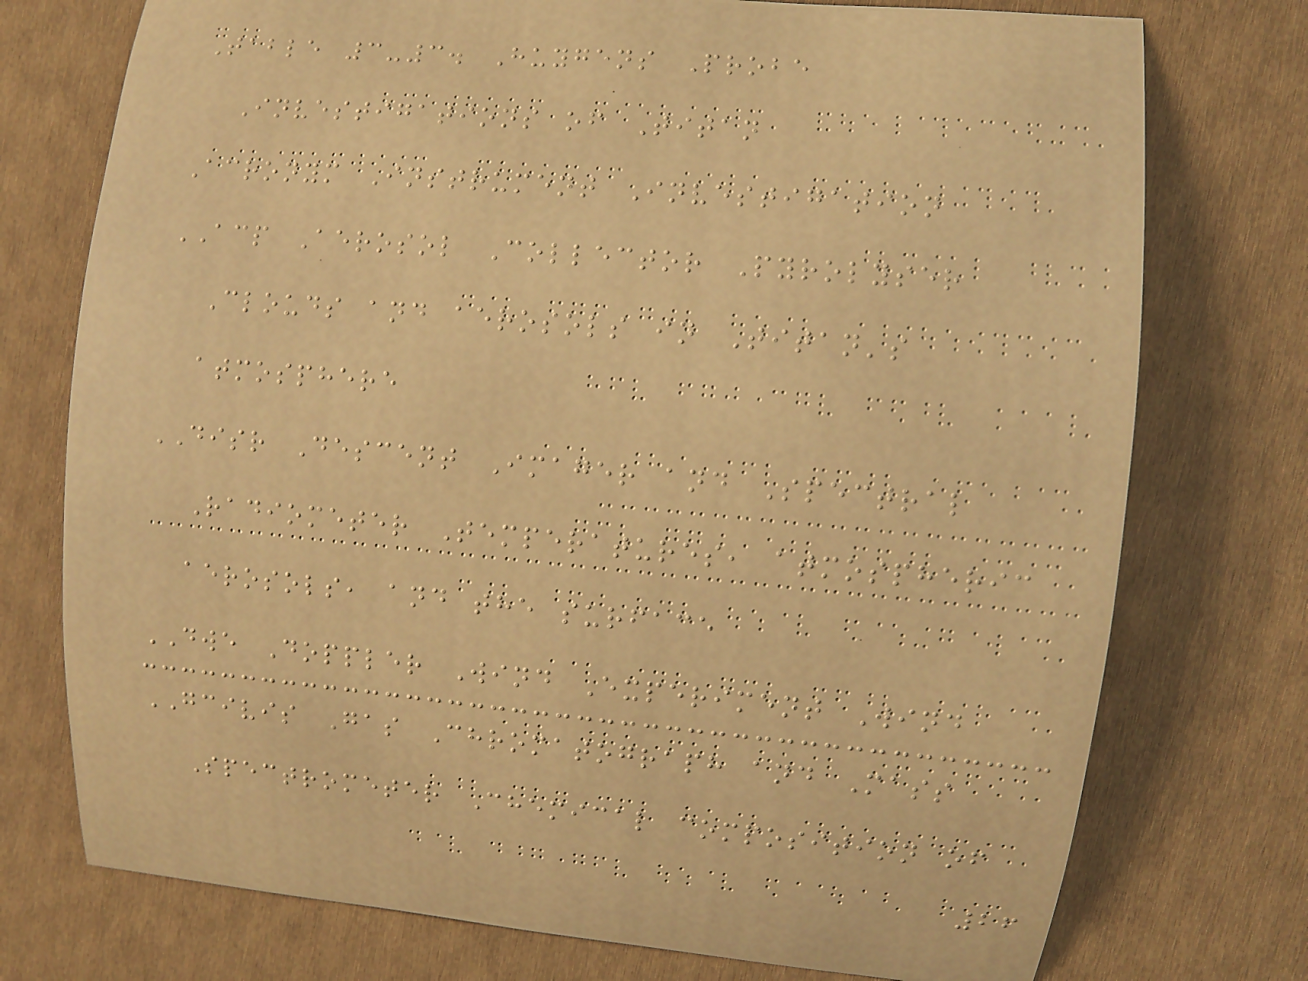Table 3-3. Huygens Probe
Investigations of Titan
Acronym Instrument Investigation
ACP Aerosol Collector Pyrolyser
Clouds and aerosols in Titan's
atmosphere
DISR Descent Imager and Spectral
Radiometer Temperatures, atmospheric
aerosols, and the surface
DWE Doppler Wind Experiment Wind
GCIVIS Gas Chromatograph and Mass
Spectrometer Chemical composition of
26
